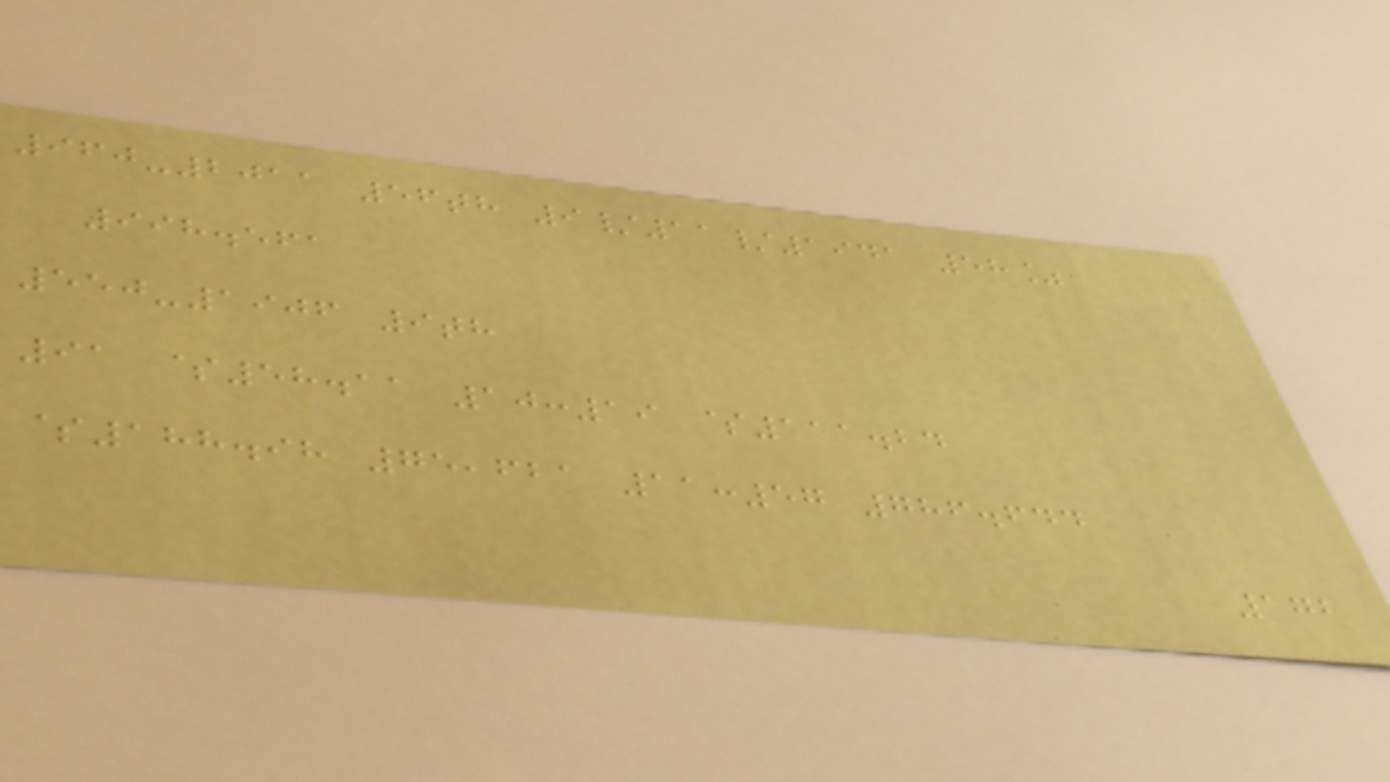960-2011 56th 9/11/1941 58%
998.561
550-1906 9th
91 $58.11 10:19 $111.24
$188.98 75,621 11:57 786.644
172
